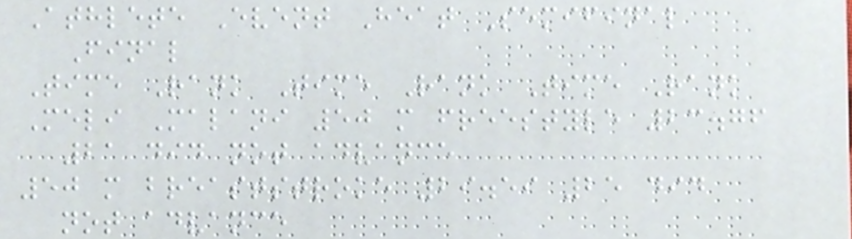Athlete Event Heat Semifinal
Final
Time Rank Time Rank Time Rank
Meli Malani 50 m freestyle 23.76
21 did not advance
50 m breaststroke 29.59 25 did
not advance
